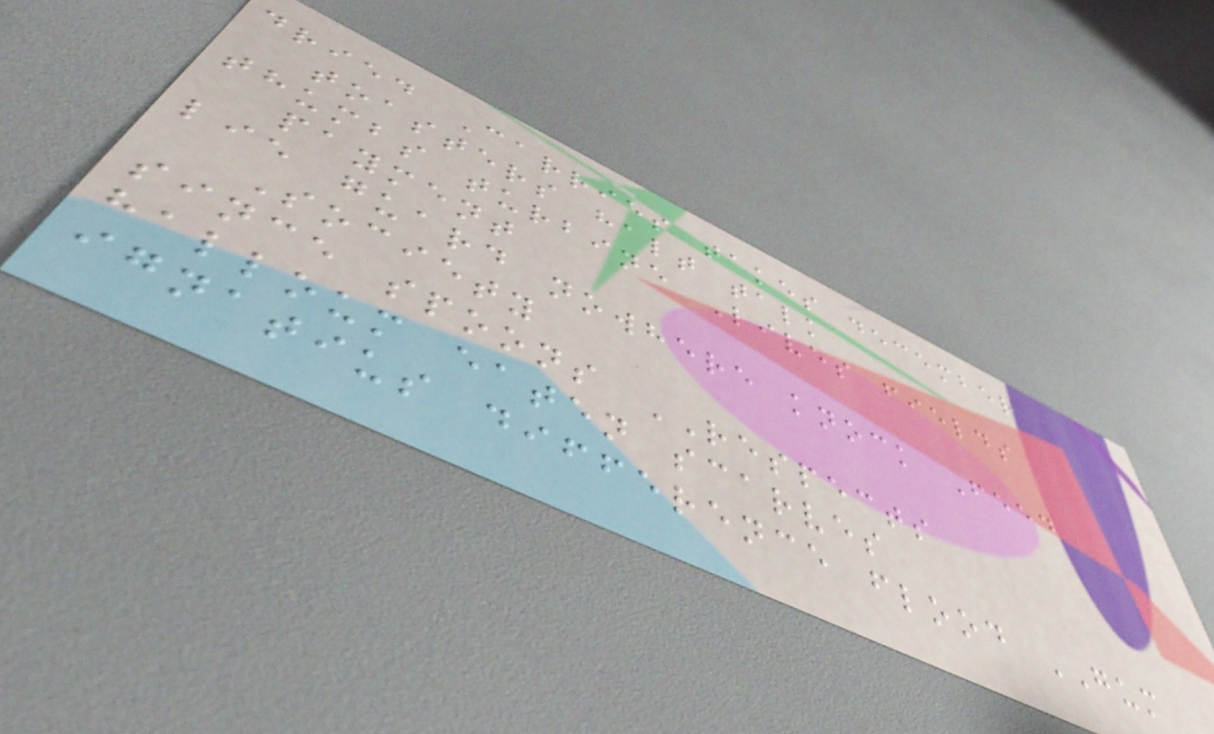dried Carries takes december
toasters halt talk
thumbs turbine Lives fields
payment
lie guard nowhere knock Feed
Society
since spoons RESPECTS
halloum eaten scarves
ignatius difference flood GUM
